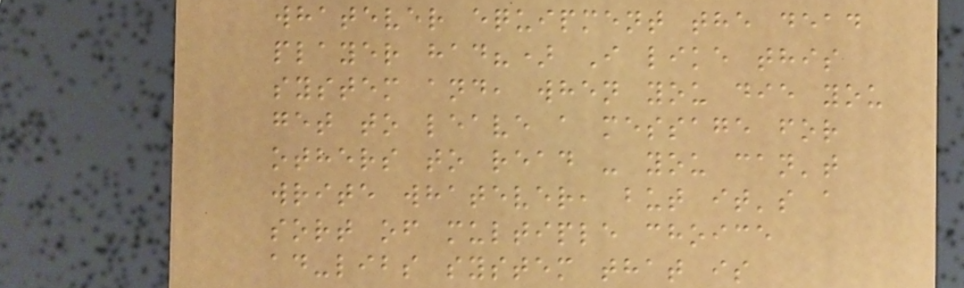whatever equipment the dead
player had?) I like this
system and, when you die you
get to leave a message for
others to read - you can't
write whatever, but it's a
sort of multiple choice
ad-libs system that is
